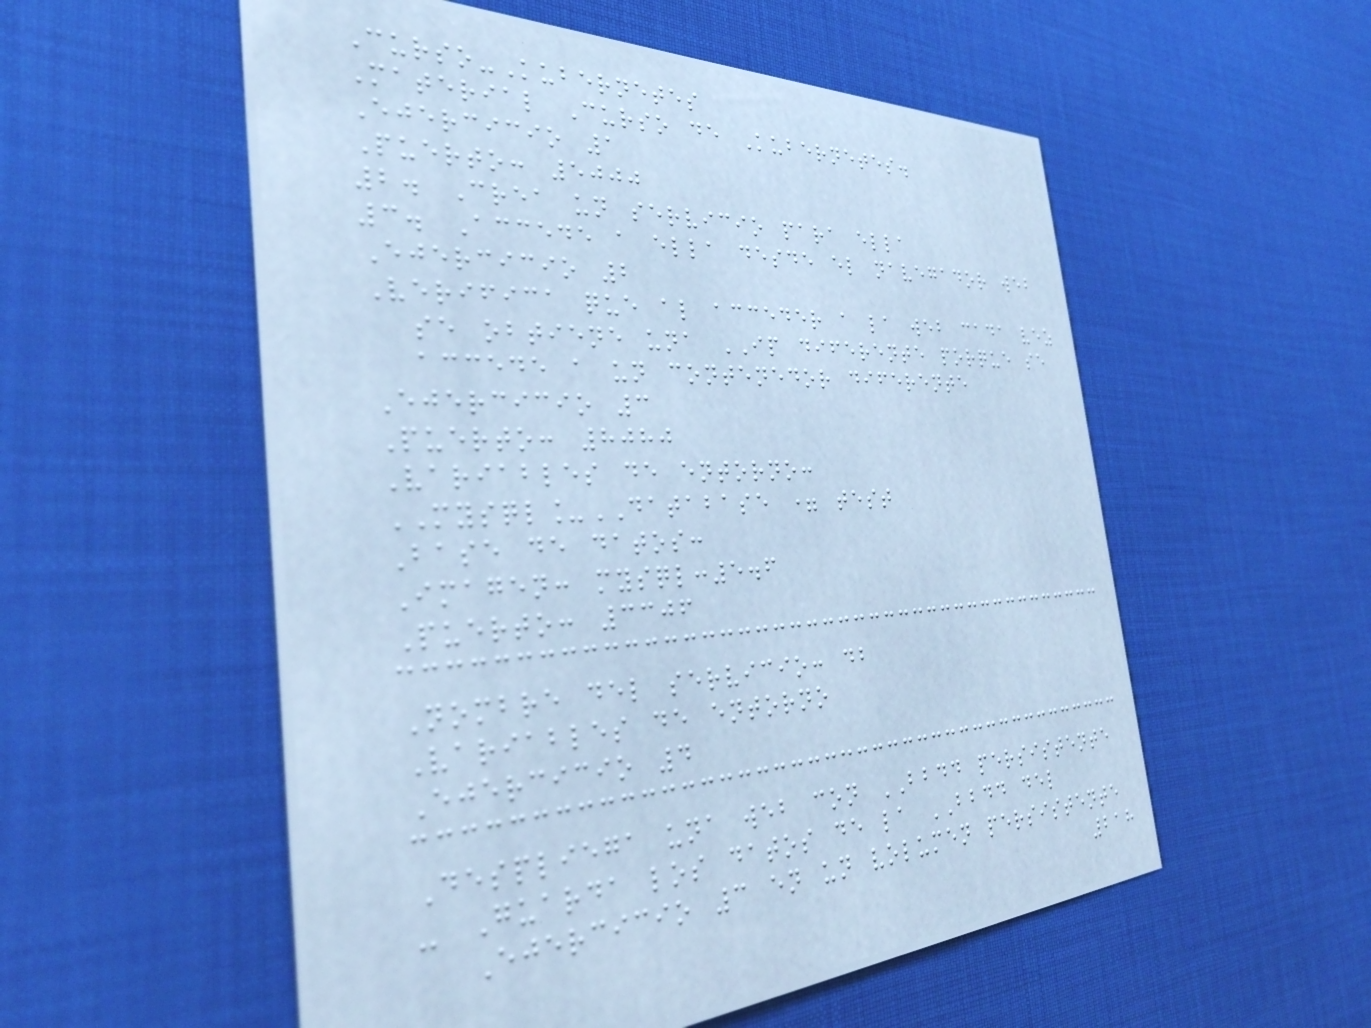Curso-Kubernetes
Material Curso de Kubernetes.
Ejercicio 1
Puerto: 5000
2. Crea un servicio para ella
3. Accede a ella desde el navegador web
Ejercicio 2
Verifica que al acceder a la web cada vez
se obtiene una IP diferente porque se
accede a un contenedor diferente
Ejercicio 3
Puerto: 8080
Variables de entorno:
MYSQL_DATABASE = test
Base de datos:
Imagen: mysql:5.6
Puerto: 3306
Nombre del servicio: db
Variables de entorno
Ejercicio 4
Despliega una web con BBDD persistente
- Guarda los datos de la BBDD del
Ejercicio 3 en un volumen persistente
218
